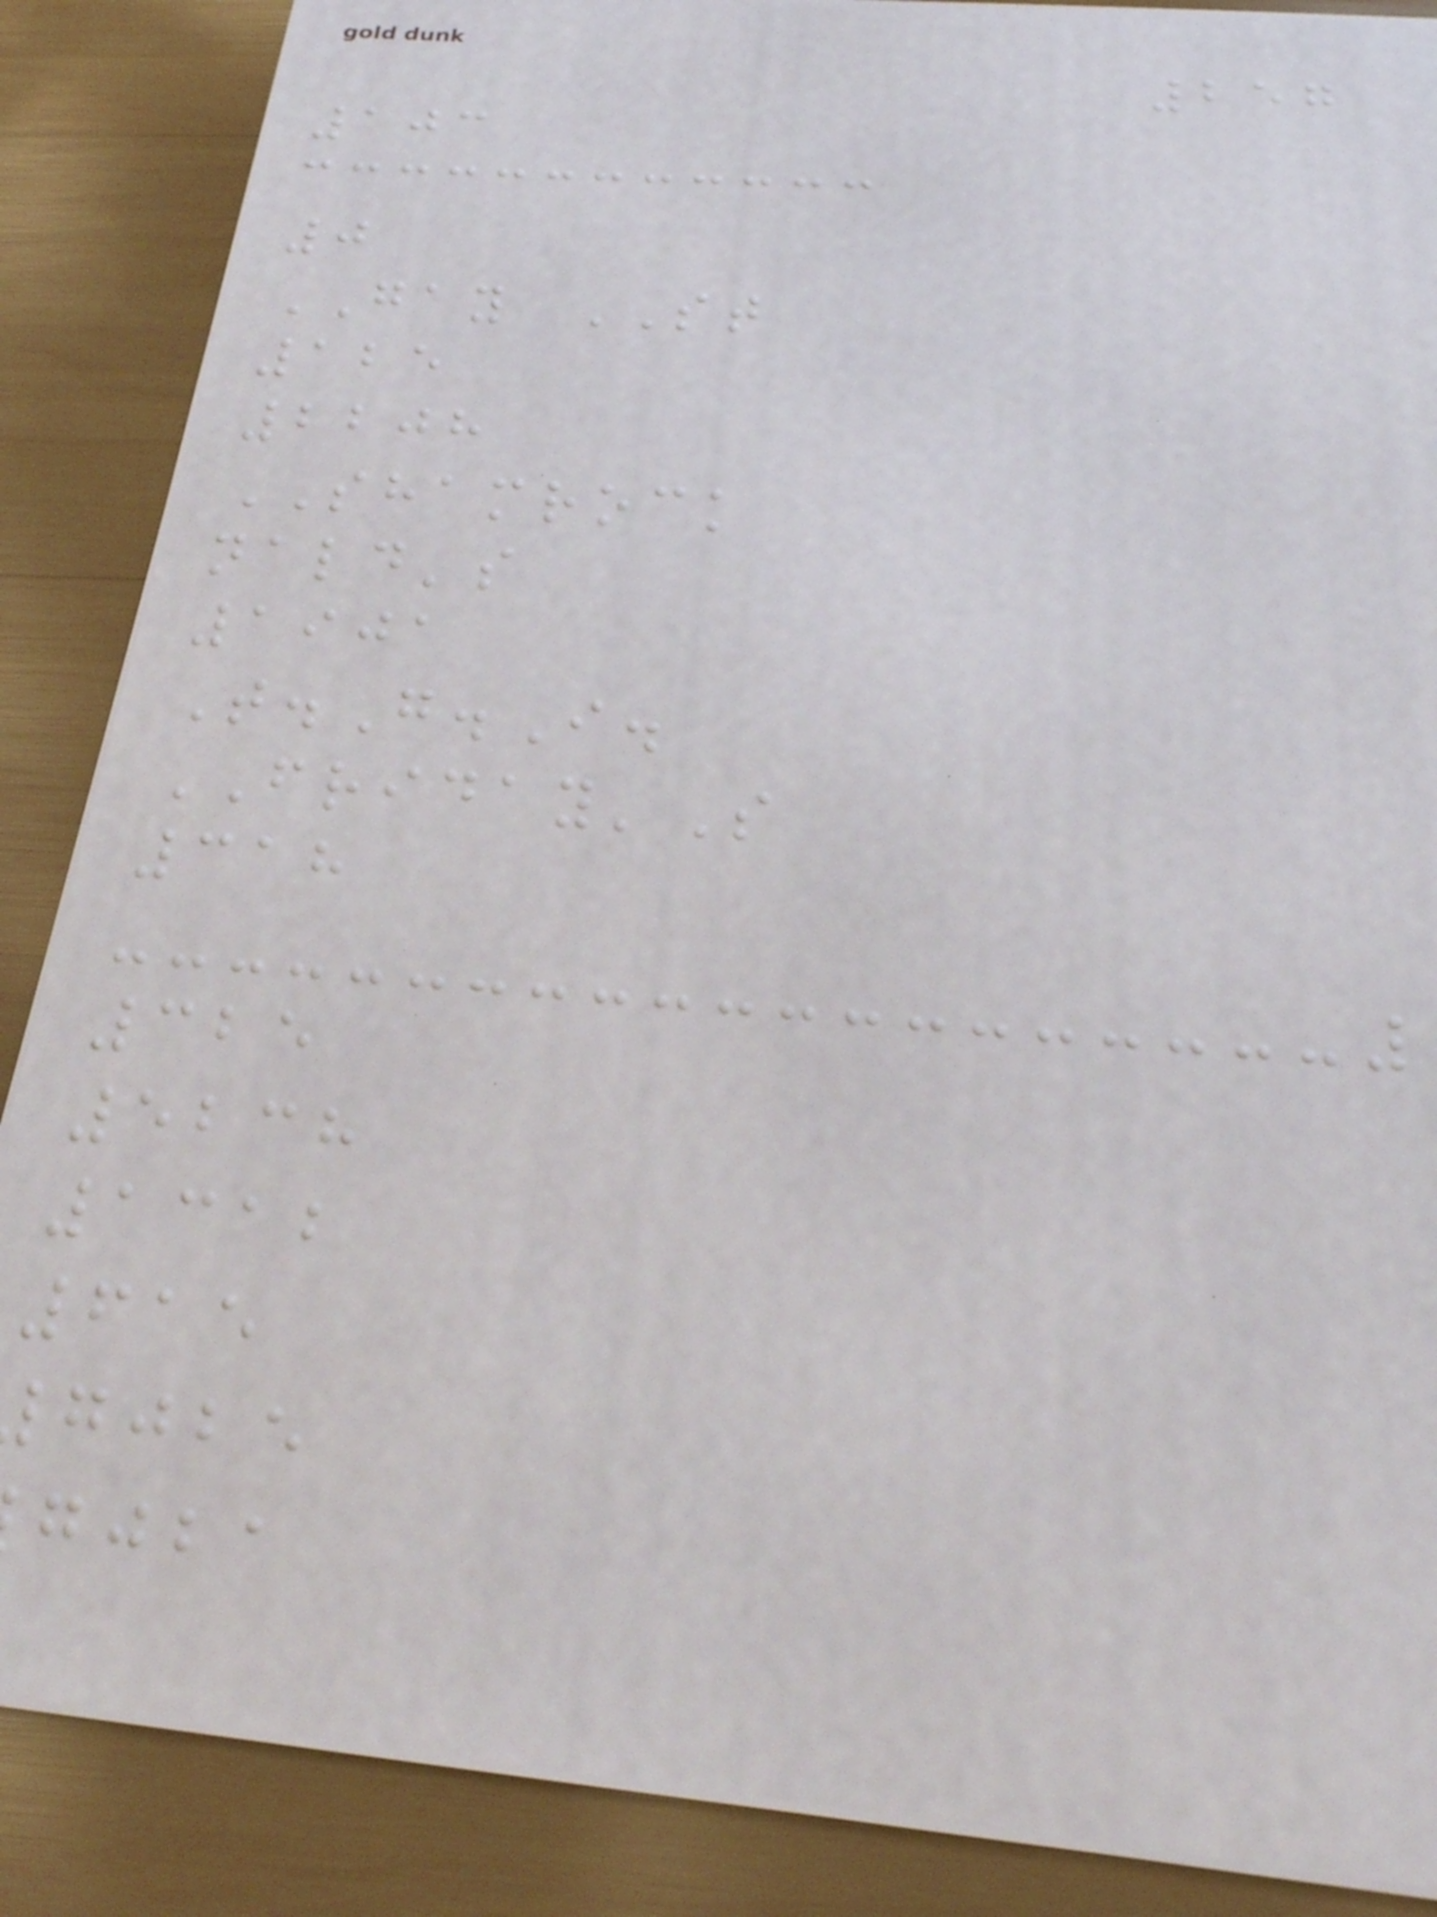257
103
0
GAY ST
125
2208
SHAMROCK
nald's
1901
T.G.I.
FRIDAY'S
318
325
5238
1312
615
gjbe
gjba
